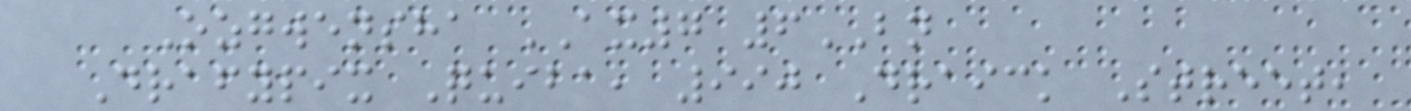Ozgwensha AX7 6BN
Drafypix Quiba, 990 Draick Street,
